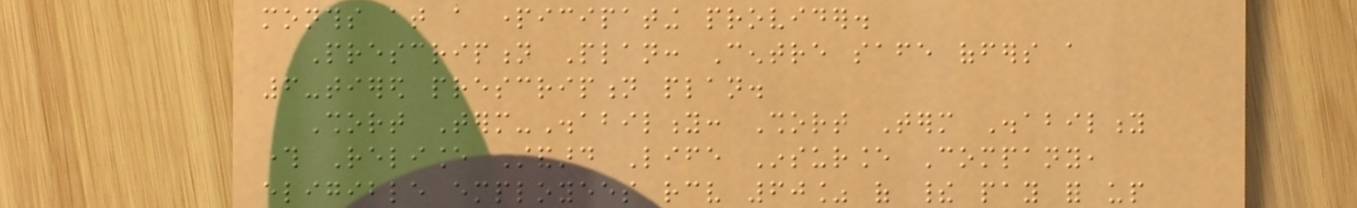months at a participating provider.
Prescription Plan: Centre safe offers a
6-tiered prescription plan.
Short Term-Disability: Short Term Disability
through Reliance Standard Life Insurance Company,
eligible employees receive 60% of their pay for up
